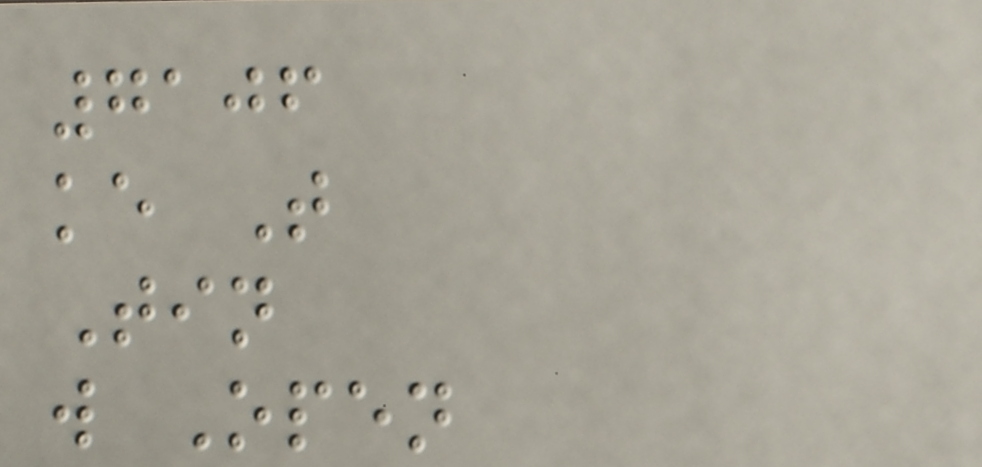7106
ke T
Tin
w Open
